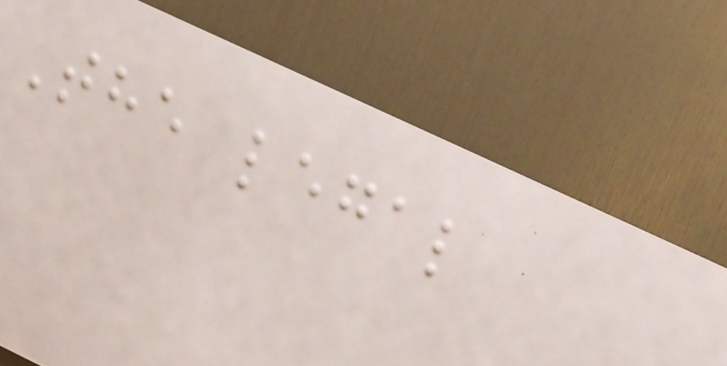The legal
